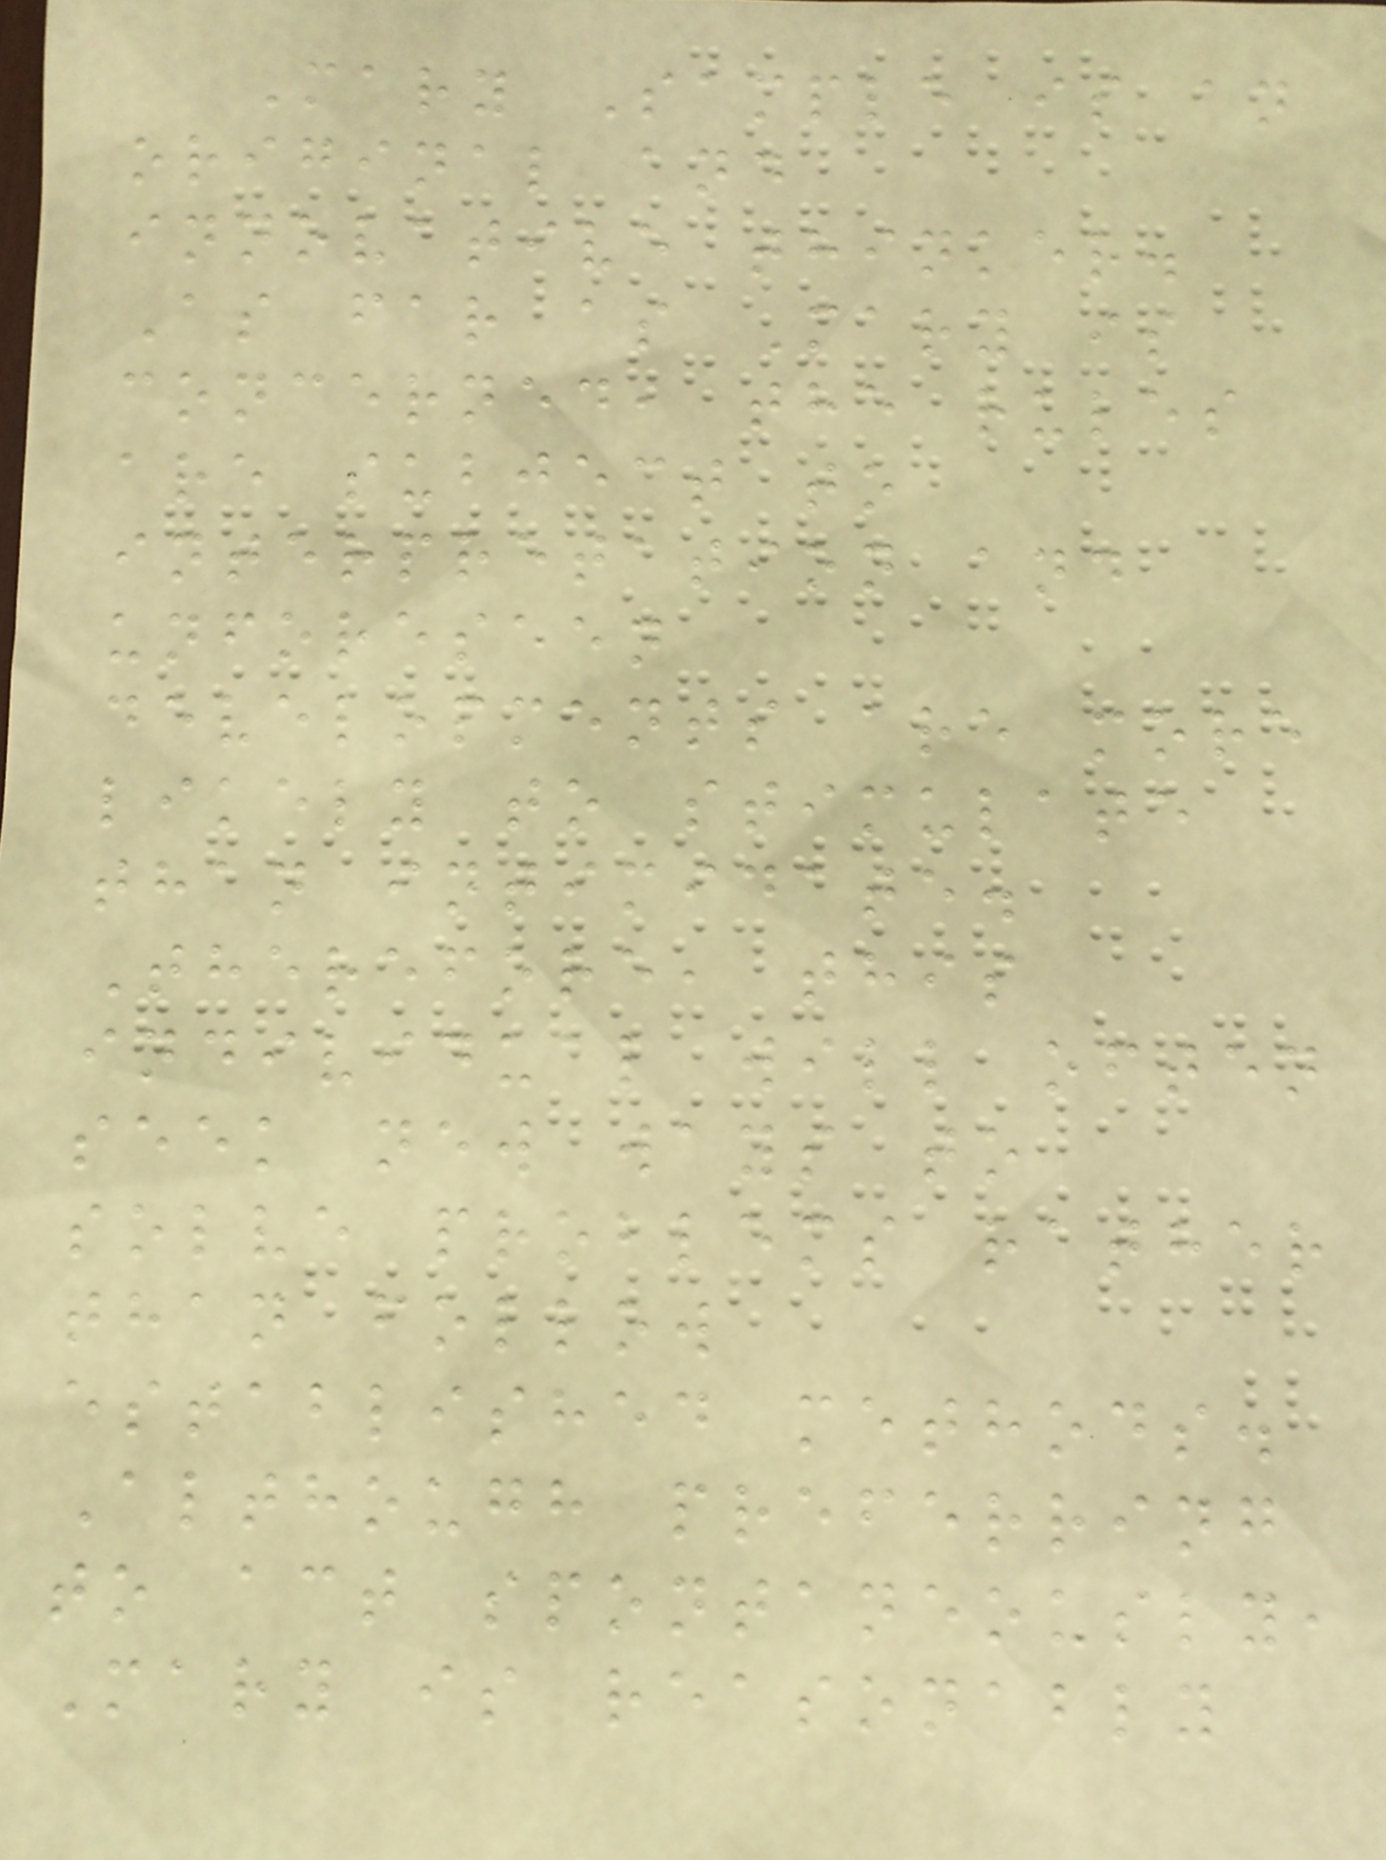Mary Sample is an
original and
innovative thinker.
As far as Mary is
concerned, the rules
are subject to
interpretation and
unforeseen
developments are more
likely to stimulate
than intimidate.
Therefore, this
individual will often
seek new ways to
solve problems rather
than follow
established methods.
Although preferring
to act spontaneously,
Mary is reasonably
